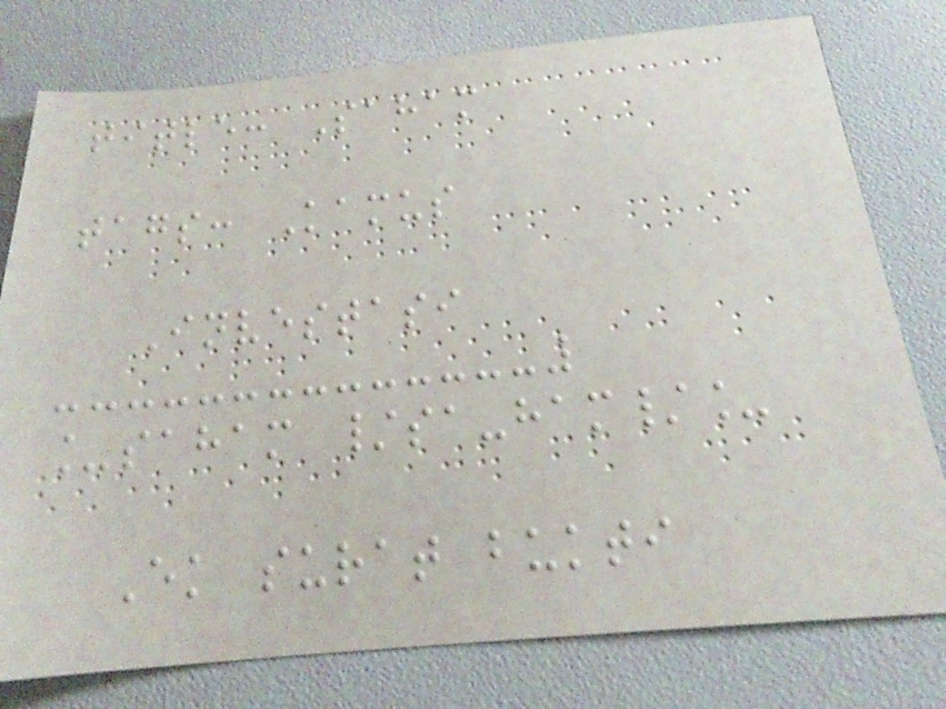title: Saham
tags: Kamus
Investasi
_saham /sa-ham/_
Ek surat bukti
